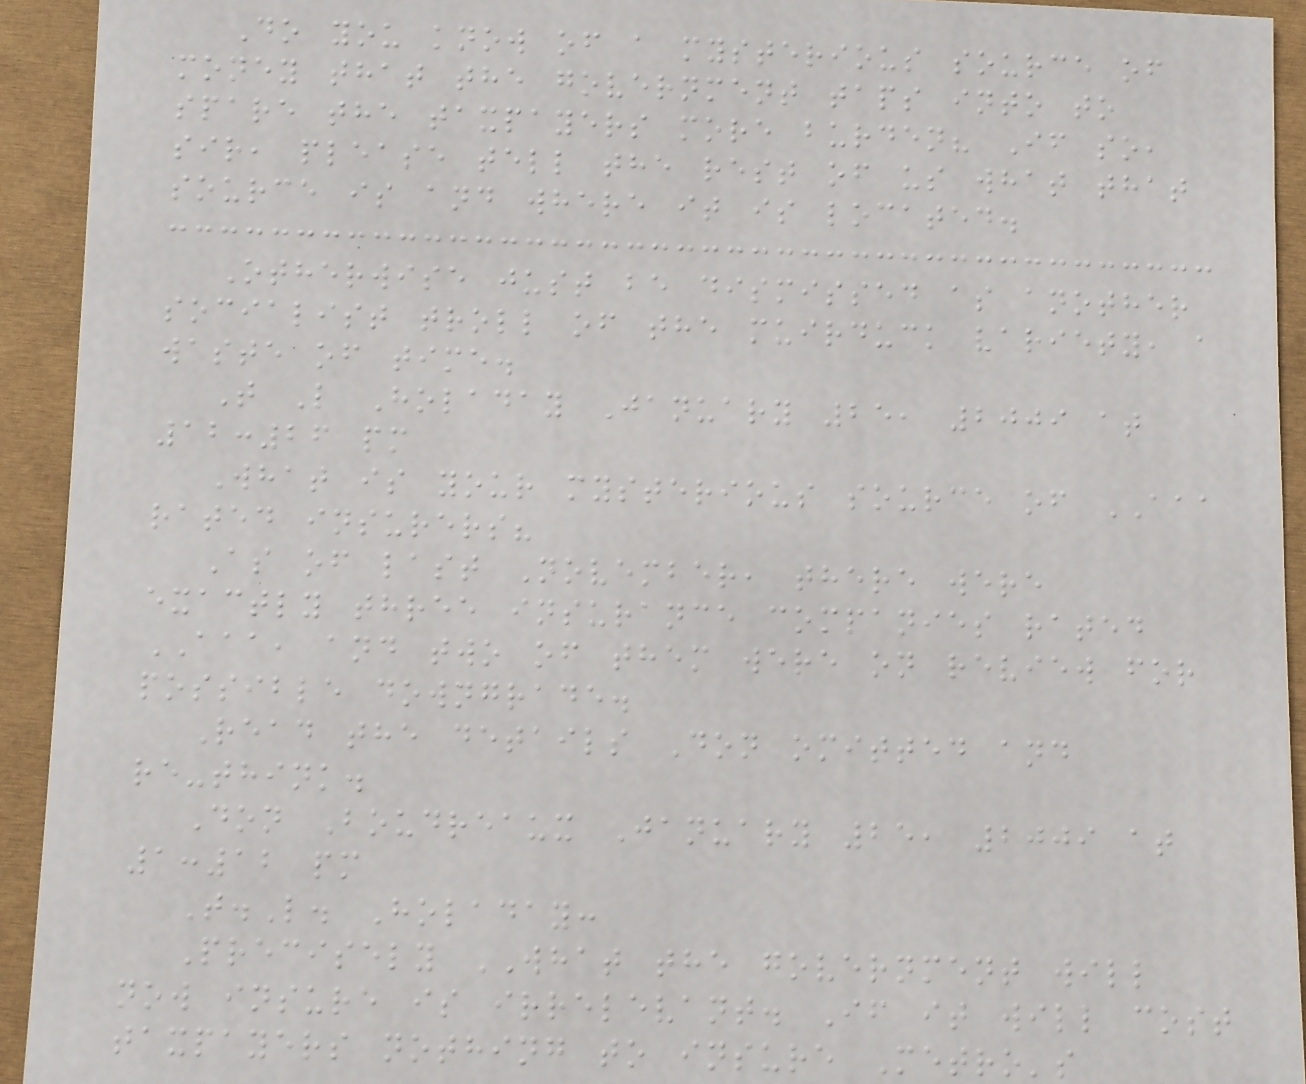Do you know of a mysterious source of
money that the government taps into to
spare the taxpayers more burden? If so,
sir, please tell the rest of us what that
source is and where it is located.
Otherwise just be dismissed as another
socialist troll of the muirduck variety, a
waste of time.
T L Holaday January 25, 2009 at
12:26 pm
What is your mysterious source of AAA
rated insurers?
As of last November, there were
exactly three insurance companies rated
AAA, and two of them were on review for
possible downgrade.
Read the details Don omitted and
re-think.
Don Boudreaux January 25, 2009 at
1:12 pm
T.L. Holaday:
Precisely WHAT the government will
now insure is irrelevant. If it will cost
taxpayers nothing to insure Metro's
